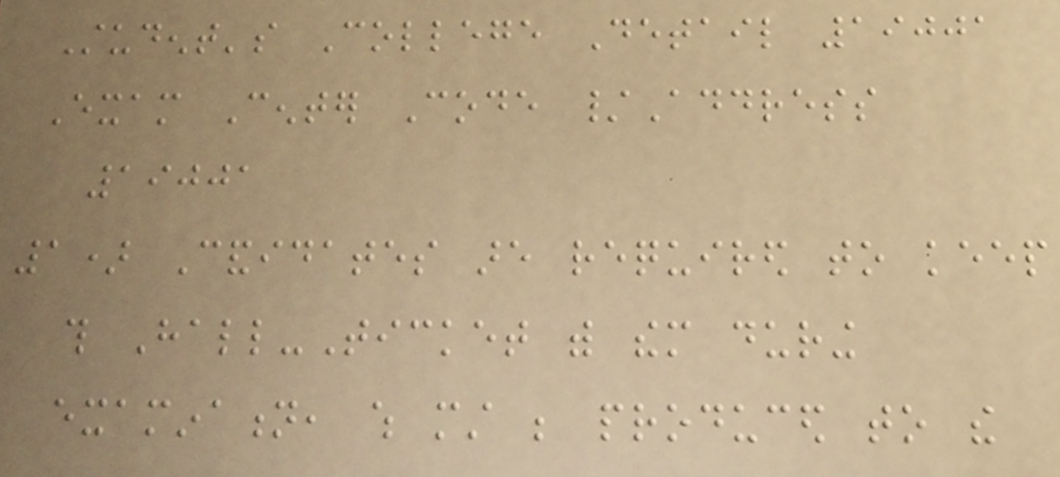Student's College Detail 19001
Exam Center Code /Address
19001
1) Candidates are required to keep
this Hall-Ticket with them during
examination, which must be produced to the
